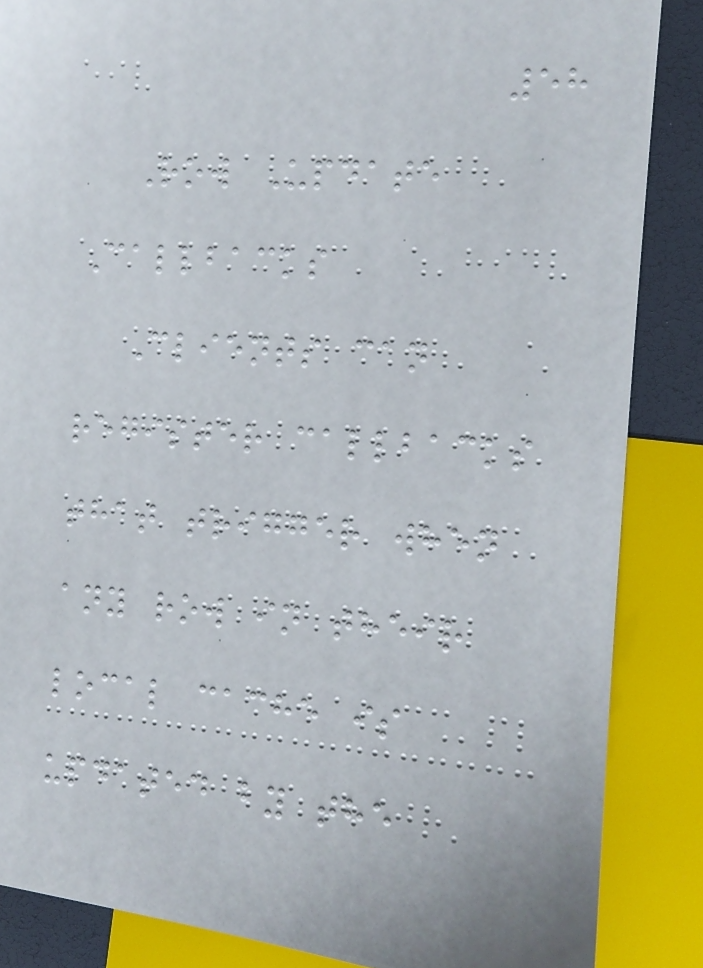58
Row Update
Callbacks
Clients can
register callbacks
that trigger when
any row in their
local cache is
updated by the
